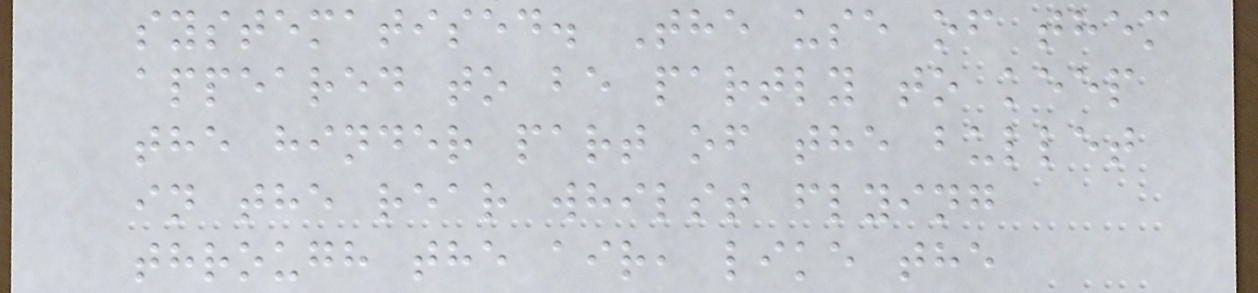systematised. The use of them
appeared to be partly to keep
the hinder part of the bullet
in the rear whilst flying
through the air, like the
